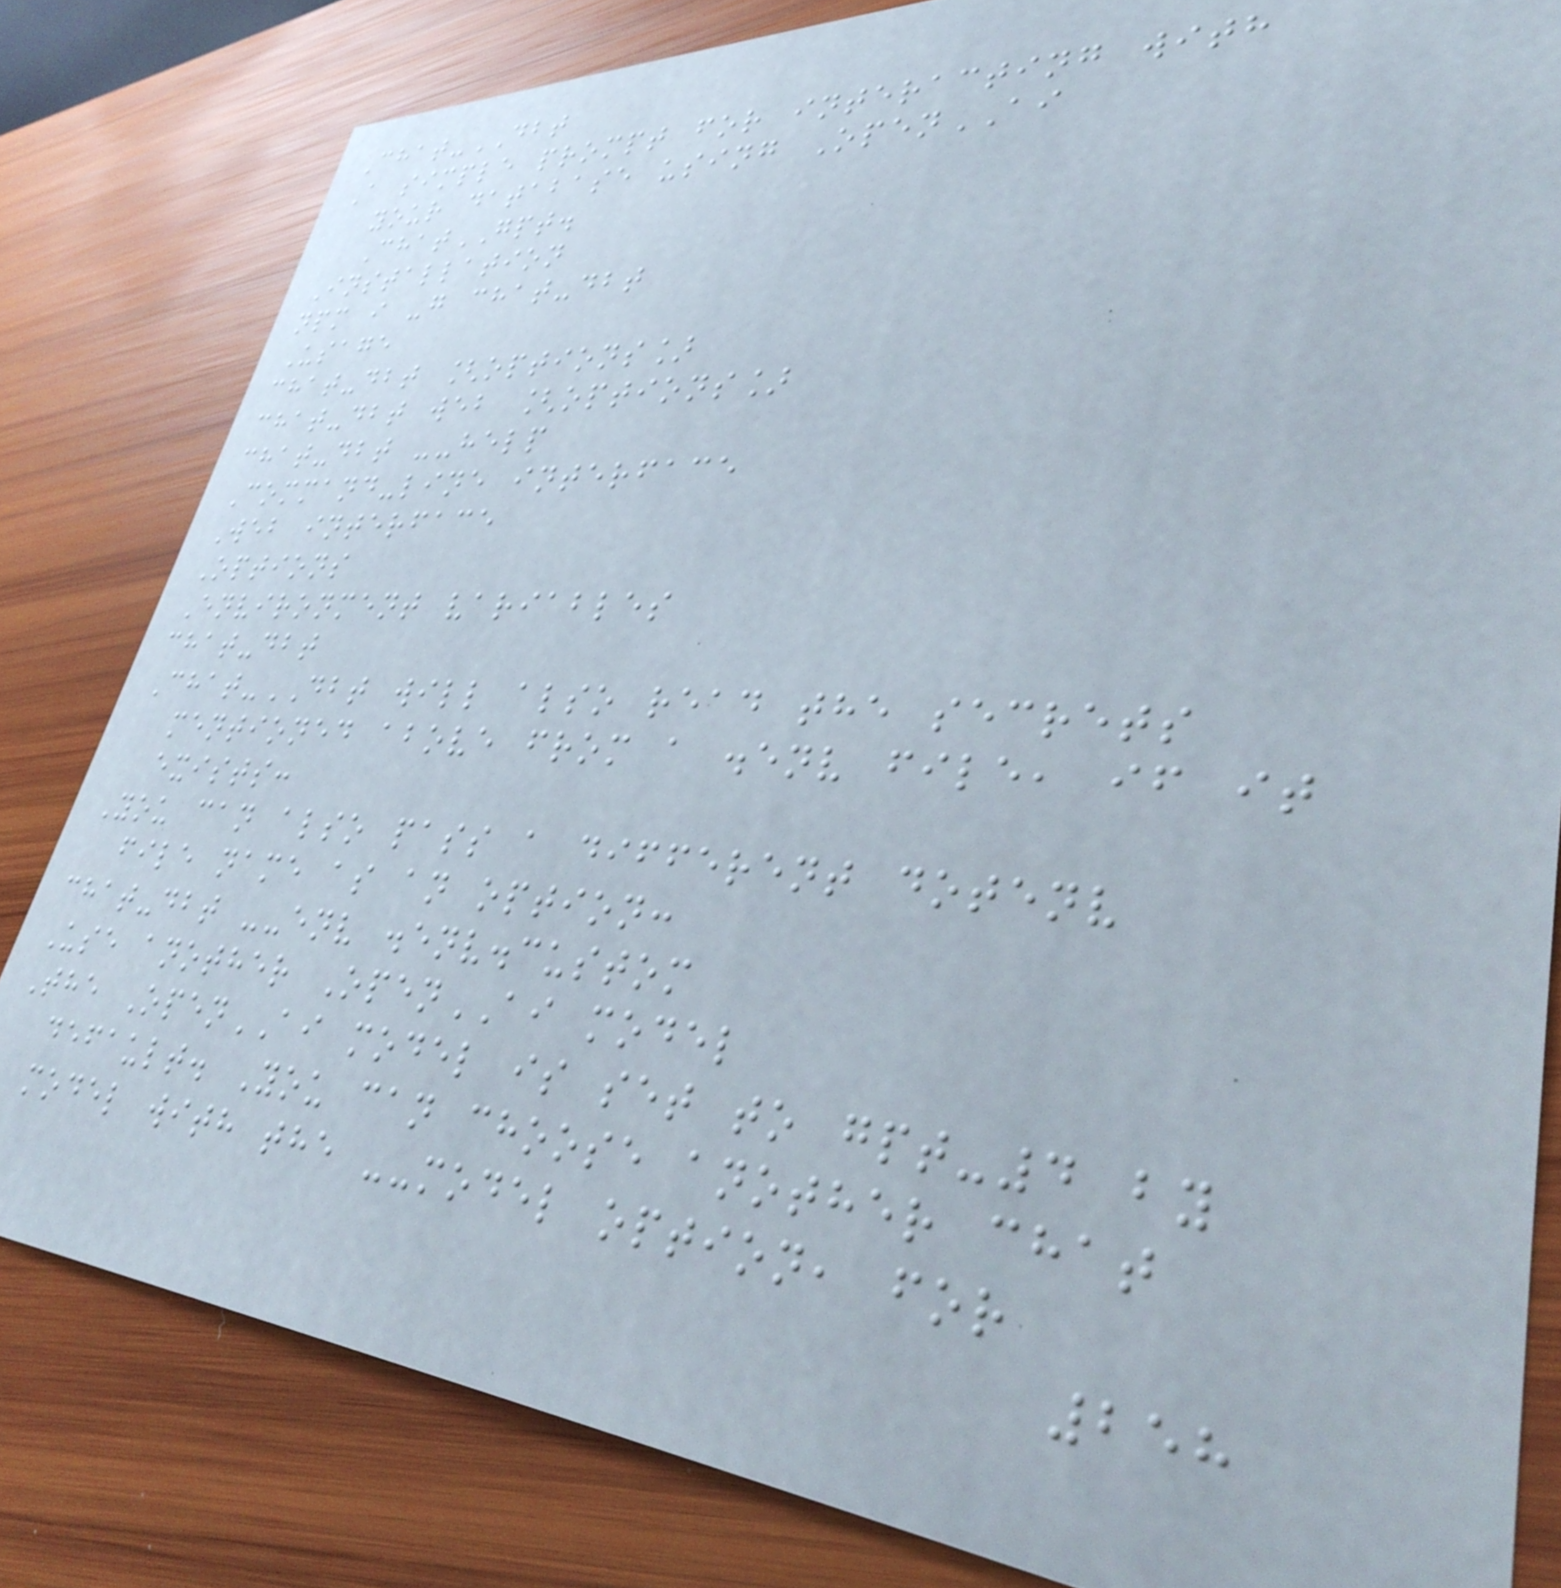Chat-DBT
A simple prompt for interacting with
your database using OpenAI
ChatGPT.
Installation
npm i -g chat-dbt
Usage
chat-dbt [options]
chat-dbt web [options]
chat-dbt --help
Command-line interface
Web interface
Options
Environment variables
chat-dbt
Chat-DBT will also read the secrets
mentioned above from a .env file, if it
exists:
You can also pass a different dotenv
file name as an option:
chat-dbt --env .env.custom
Use another OpenAI model
The OpenAI model is set to gpt-4 by
default. You can choose another chat
model with the --model option, for
258
